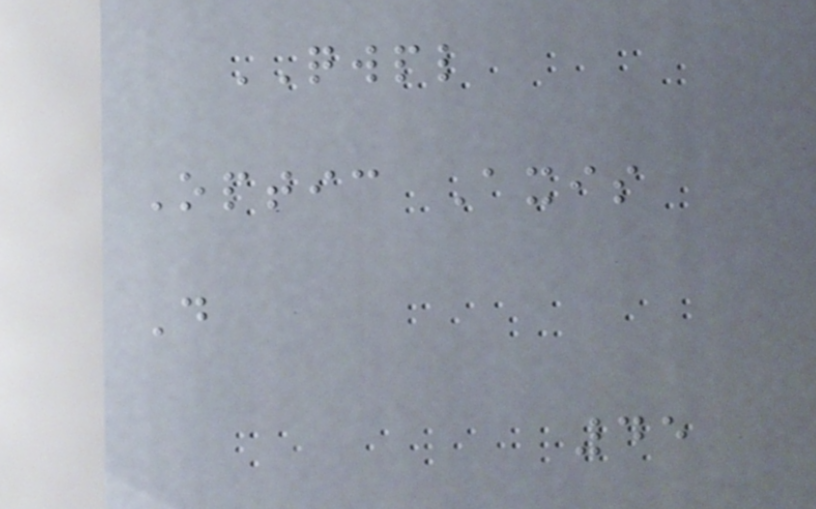QWPL
Optic Axis
D
45
